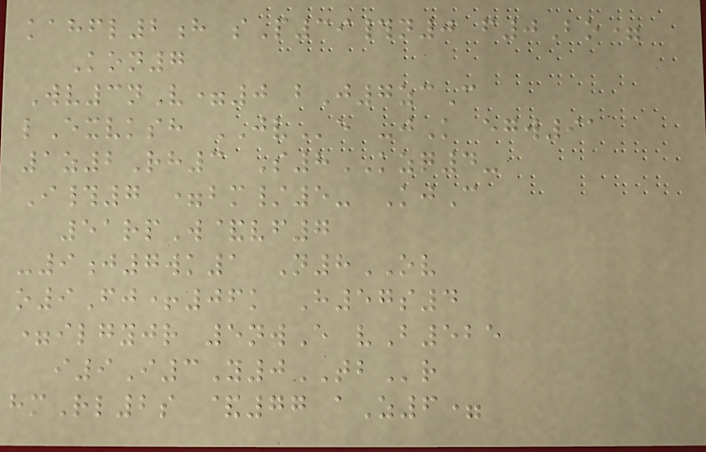kahfl2h sP39#n0 f0Bo=
Kon7
Wv3nV=0 bJ7zcC
lExvksh JVe -jK egw91
1z2Rh3 S8KZQ4-
I#7 =bm/5- KjC
51rpW&vf7
-9j7wk1 N8OV
o9Fj+06k H57s4
=ilgyjr 5nwE vB525
i9I3Y0TBr
hmRl2s &77 aZ6=
